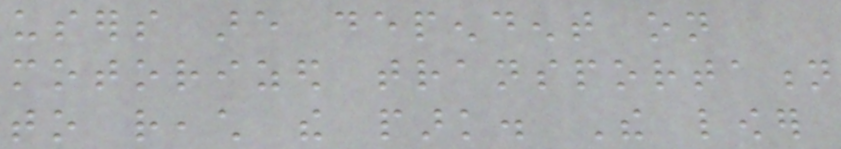users are dependent on
motorized transportation
to reach the park. The lower
